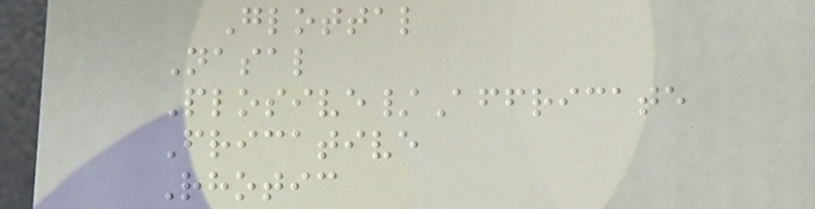Glottal
Nasal
Plosive/Affricate
Fricative
Rhotic
